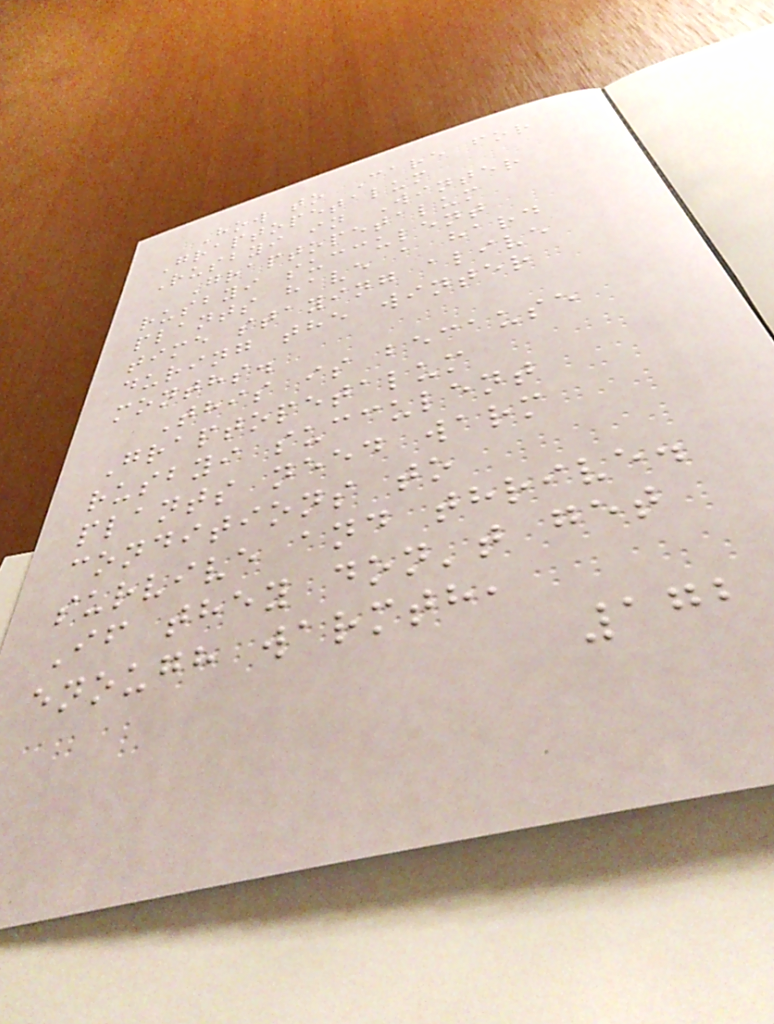How to Care for
Graptopetalum
Rusbyi in Winter
Graptopetalum
rusbyi succulent
plants have a hard
time staying alive
during the winter
months.
This is because
Graptopetalum
rusbyi succulent
plants need warm
conditions to
survive and thrive.
If they don't get
enough warmth,
172
